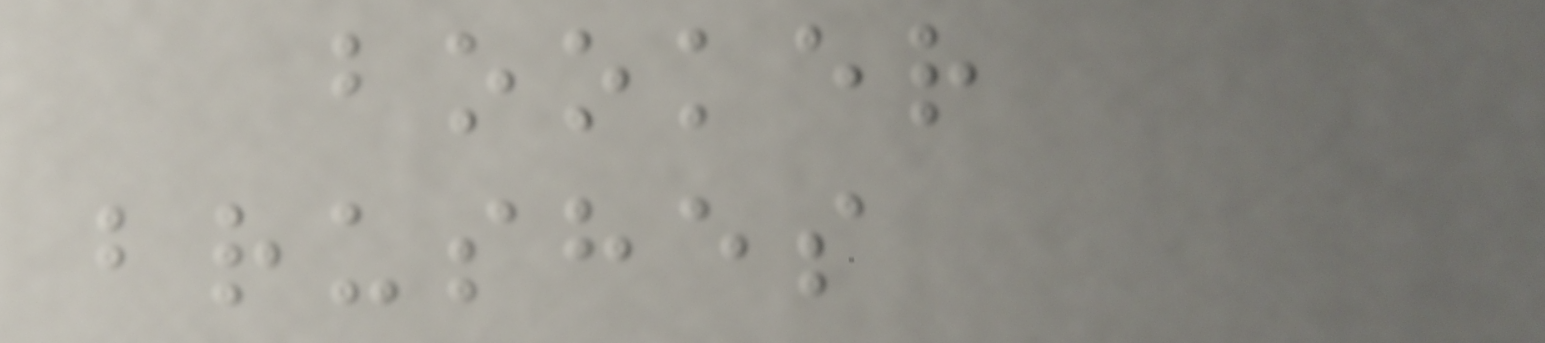booker
brushes
